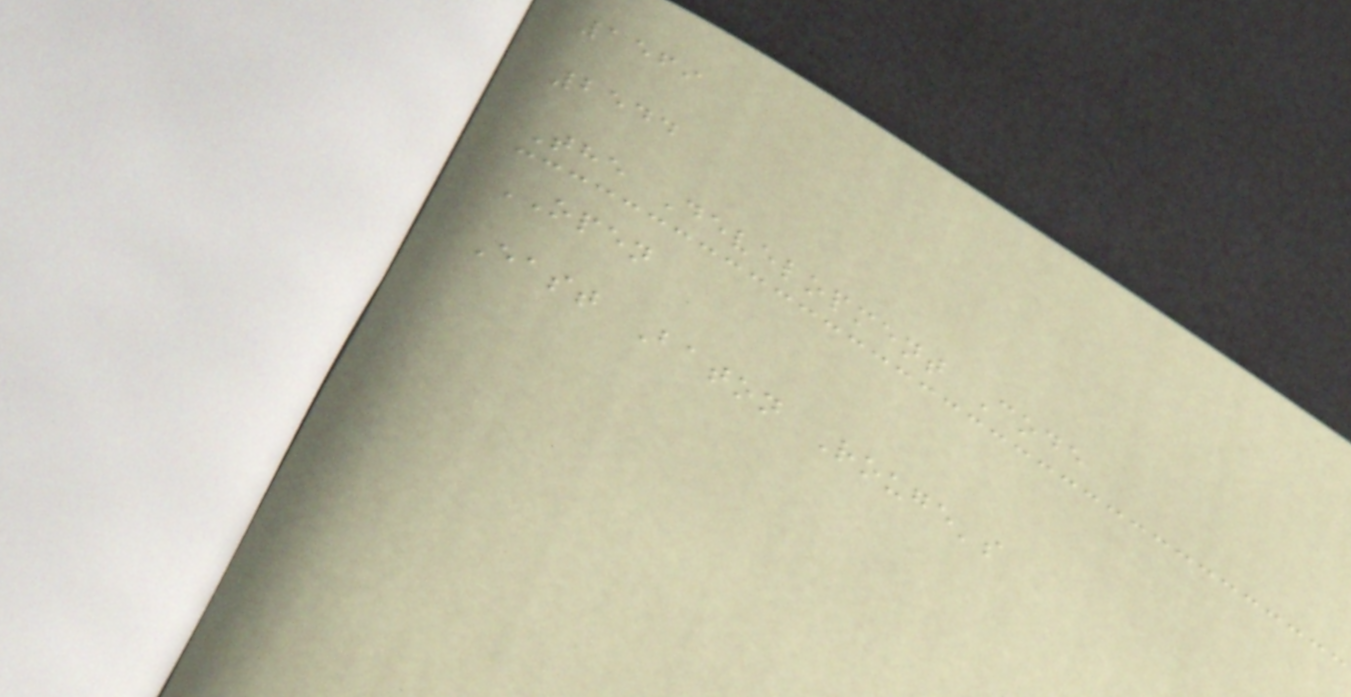1569
2544
The Development Code
OPEN
East Baton Rouge's
